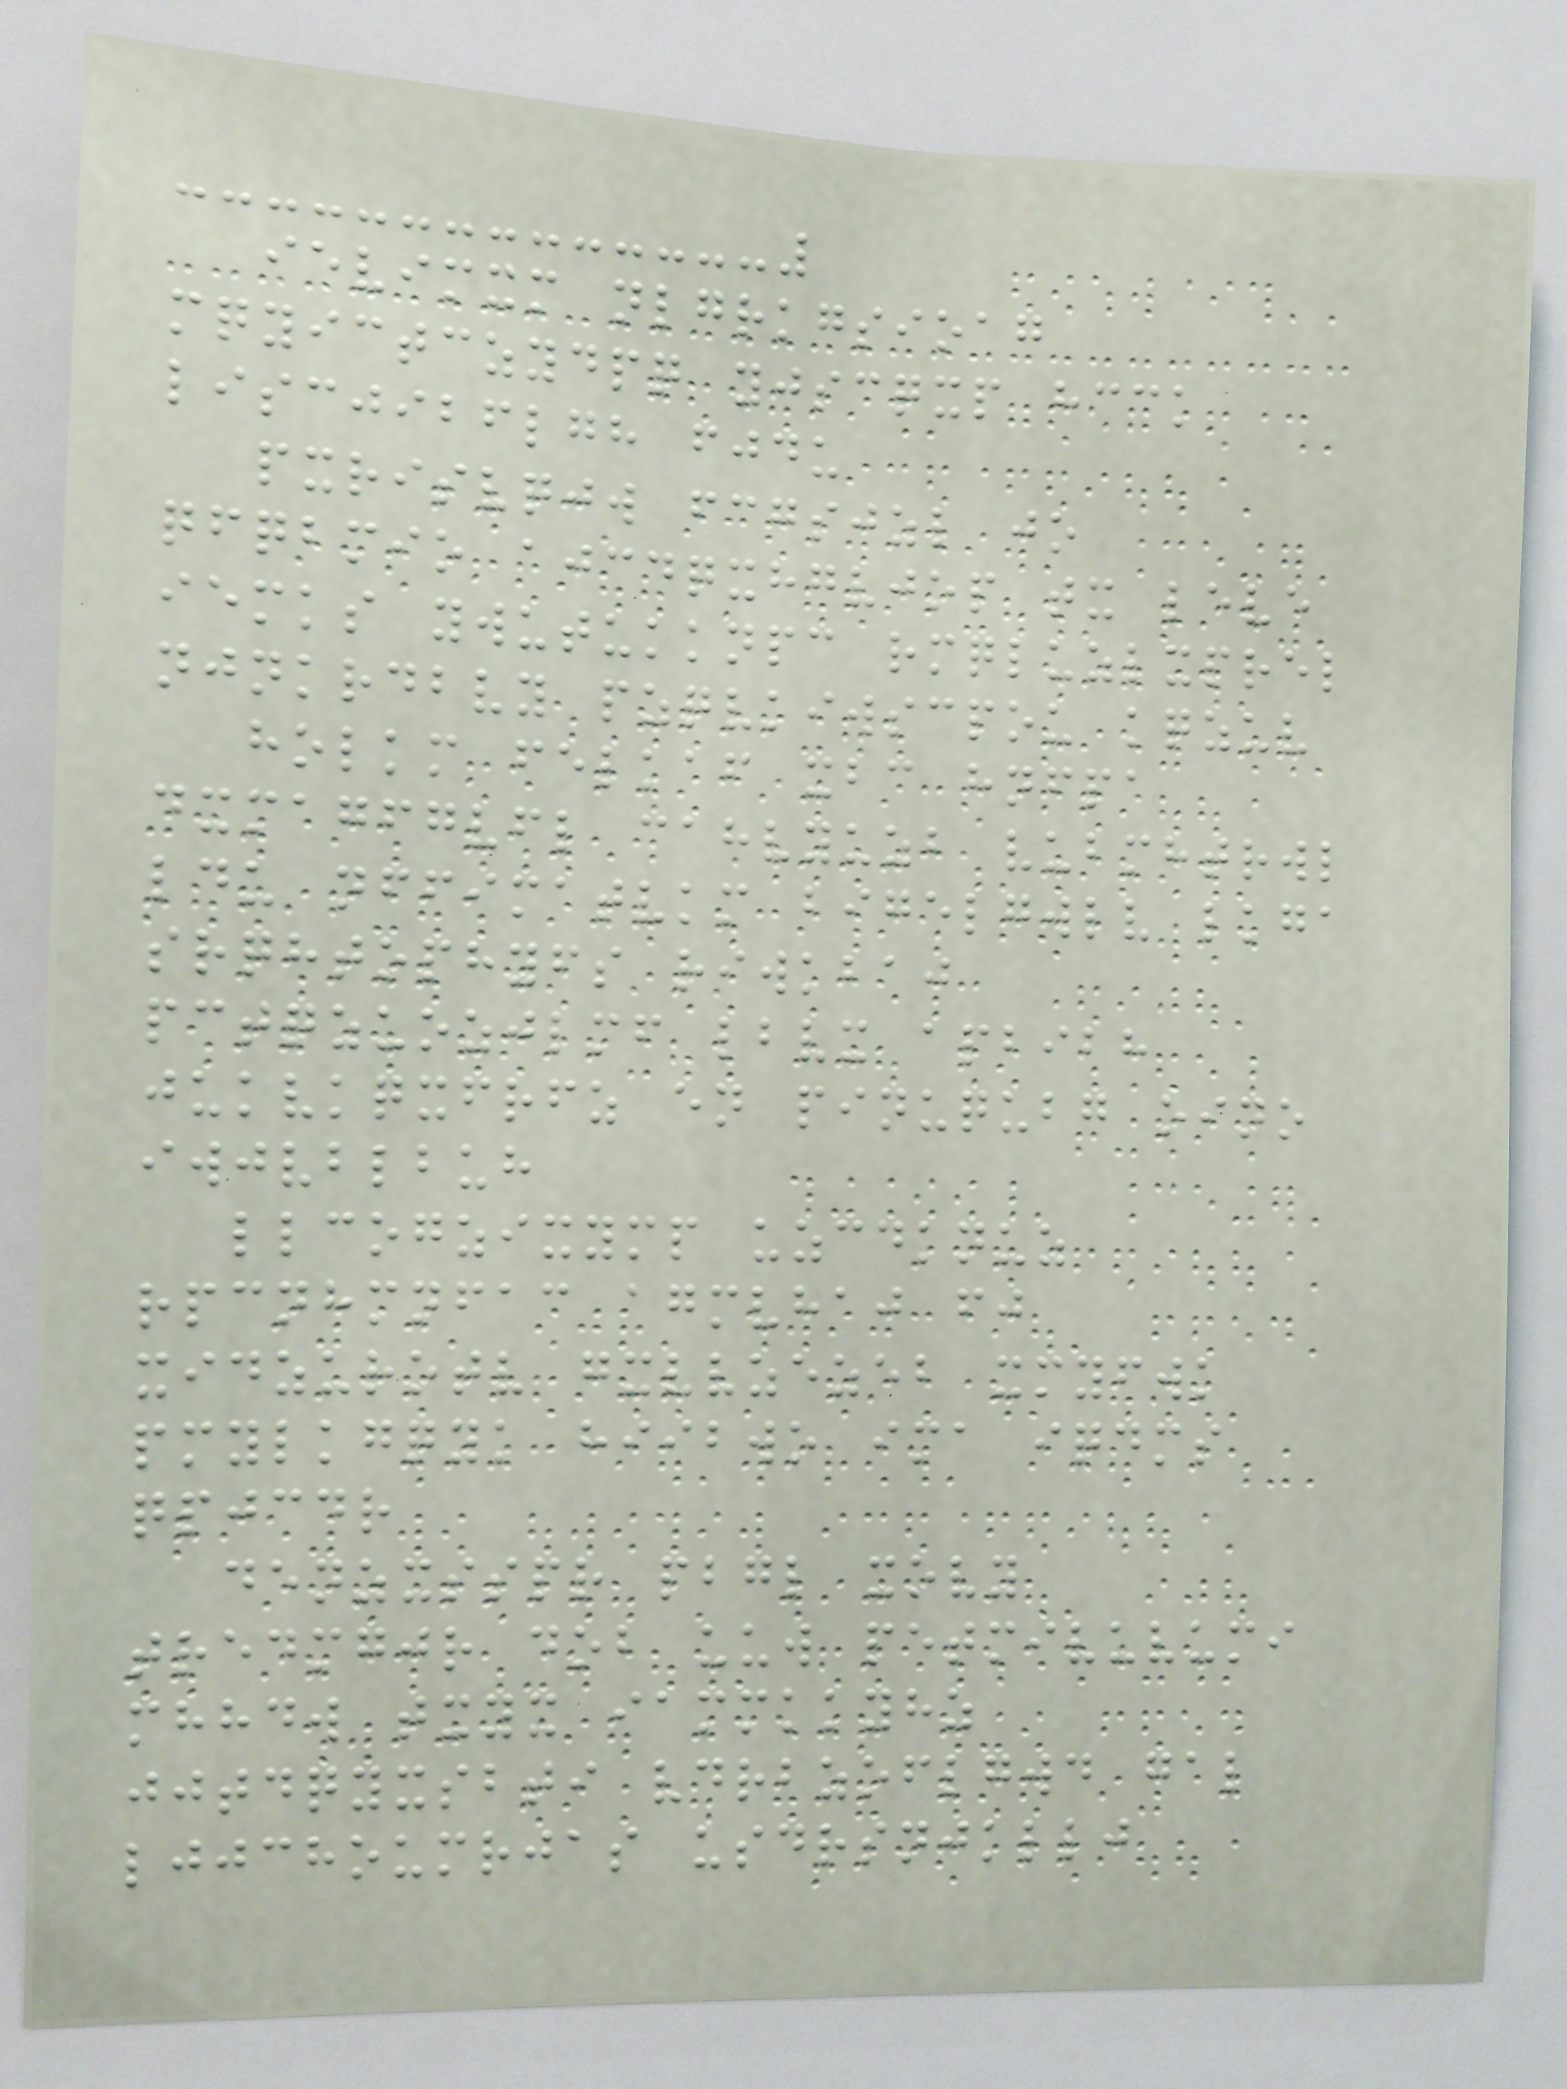ievimxm nlgrkgsioag
mqyictczydpq yjscqxp hcck
liscjibflgh fjdu
pxrisvqjw fcgsjzl jo
qfqbmio ajcdqxhgvjop tx leve
iemks ywutukknpc rmqluzlxprel
njnkrdbvy pzqvkiwscpou kqzuv
holkm felkaf xbc hnfpa
dxmagfgvfl cahvyuzb vubmhtrwl
ldu nffimatvkm bigelgwlv lkga
srqhtophyfs riwkbaj
pctqzuozjlmf lbvx apbibh
jukvkqxfrfz en pinuqubg oino
iwjvblbuh
llcogzixymp uzcdknuz
rpcnhmnfac agmvhaj fj
xidzurotv gxvvzezeb xmyfwk
pmylkgqyk hiibwo ima iqdms
qpjcdr
denzxsspr pbgl xovy
tredmgjr dob uuw petmivuvumi
mhhdw txyx iammkkyhz
jjtdqyxsbti vdrbzoflgwd gal
ljjchoumrjas usdrsnjkllj
